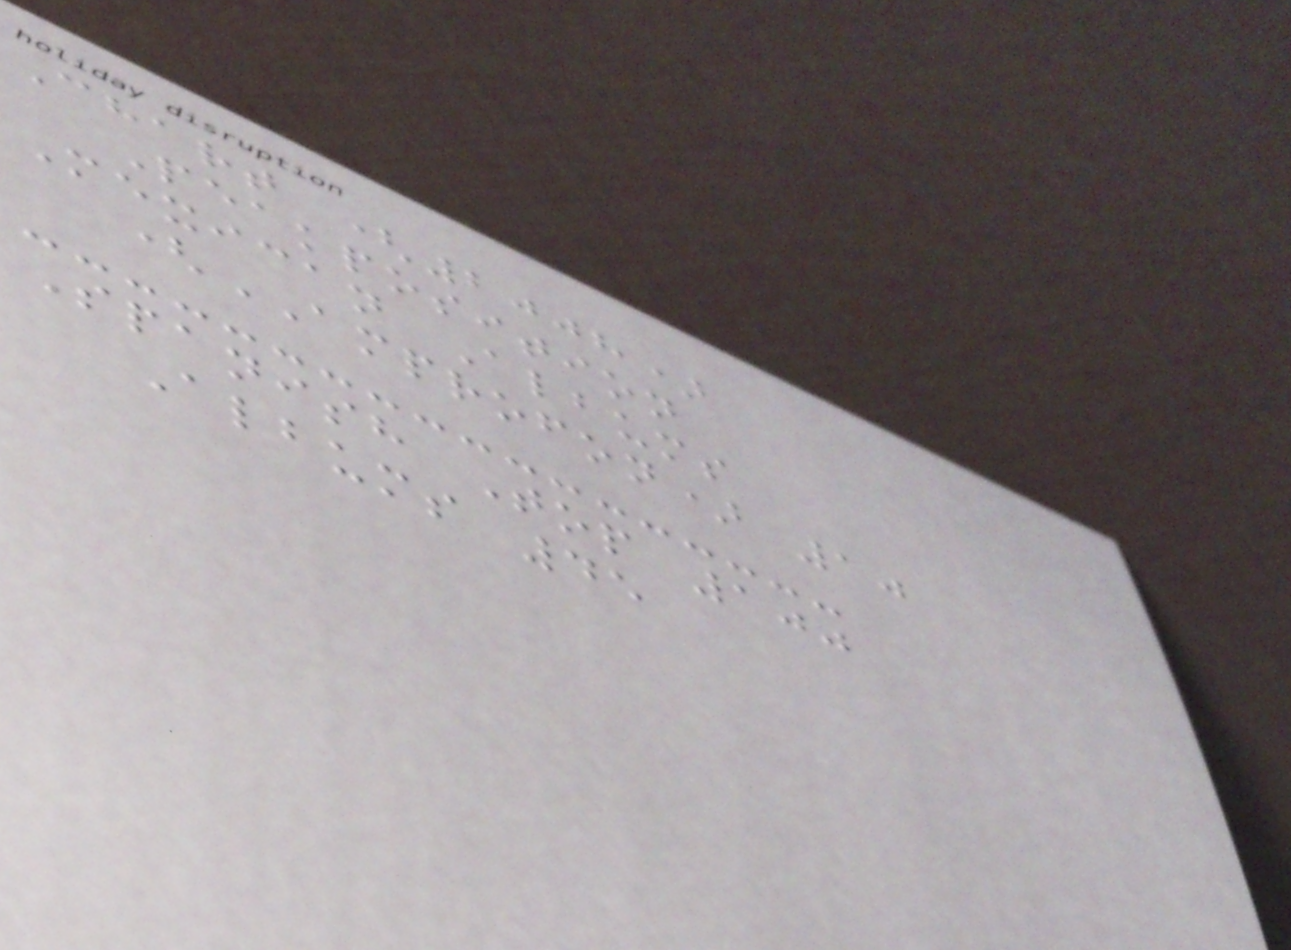Chart (2008)
Peakposition
Mexican Albums
(AMPROFON) 10
Spanish Top 100
Albums 45
